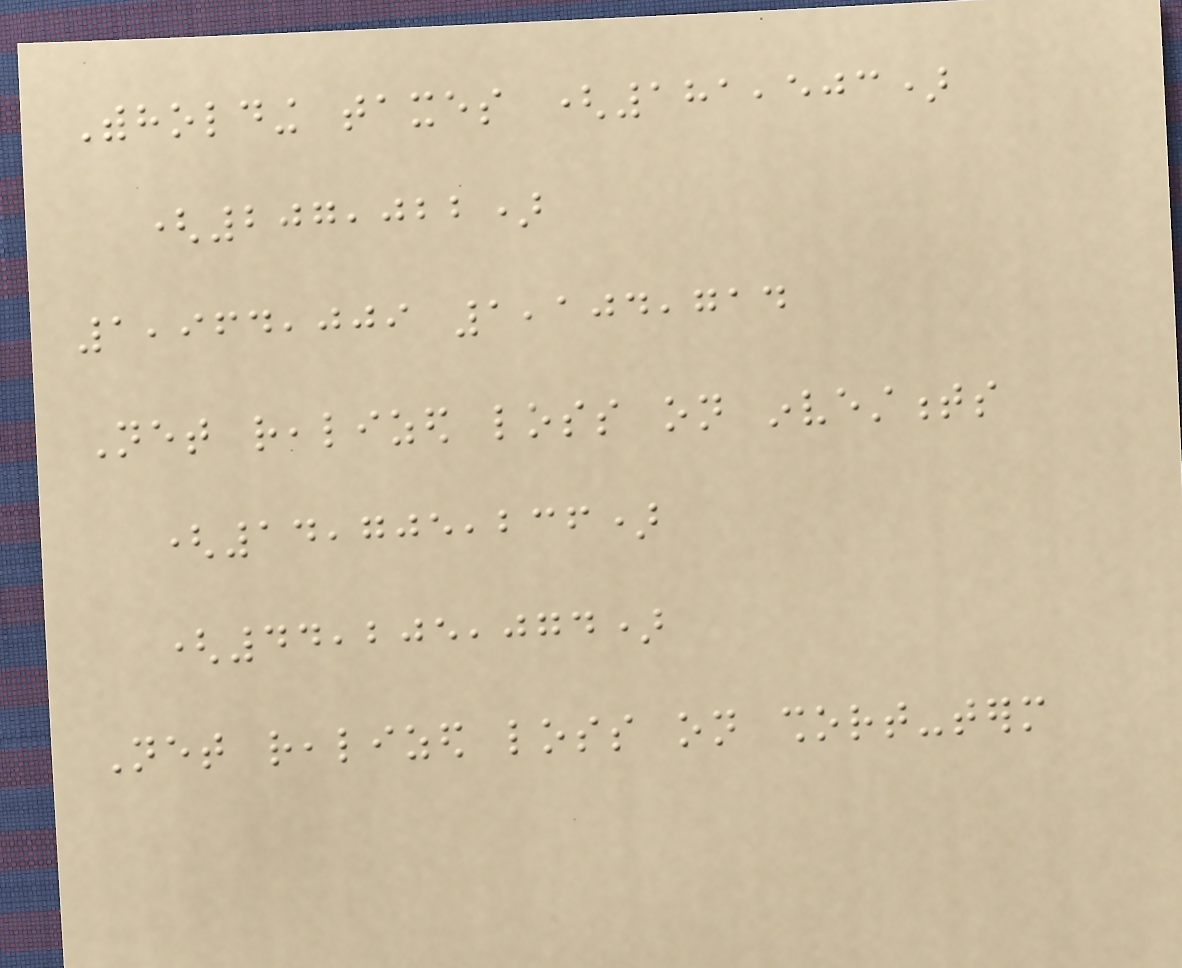Withholding taxes (181,503)
(207,022)
1,964,009 1,104,714
Net realized loss on investments
(14,705,236)
(44,205,074)
Net realized loss on short-term
